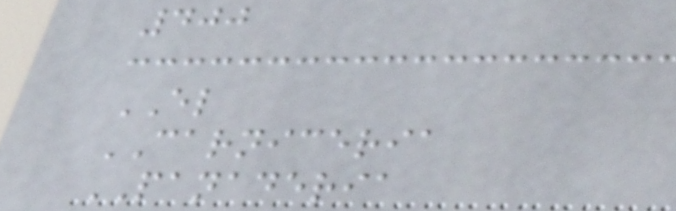400
EL
CARNICERIA
PANADERIA
